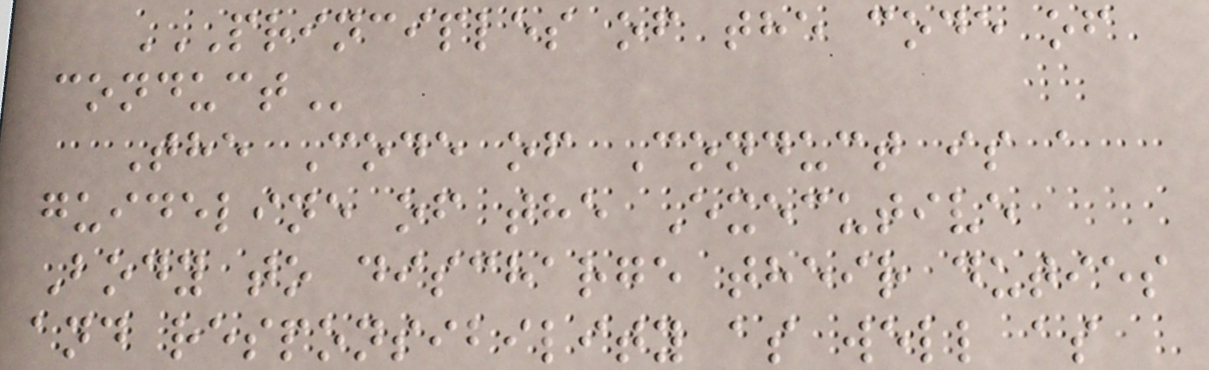PRINCIPLES OF THE CODE OF
CONDUCT
The Code of Conduct is a
guideline of the Executive
Body to discharge their duties
and responsibility as well as
